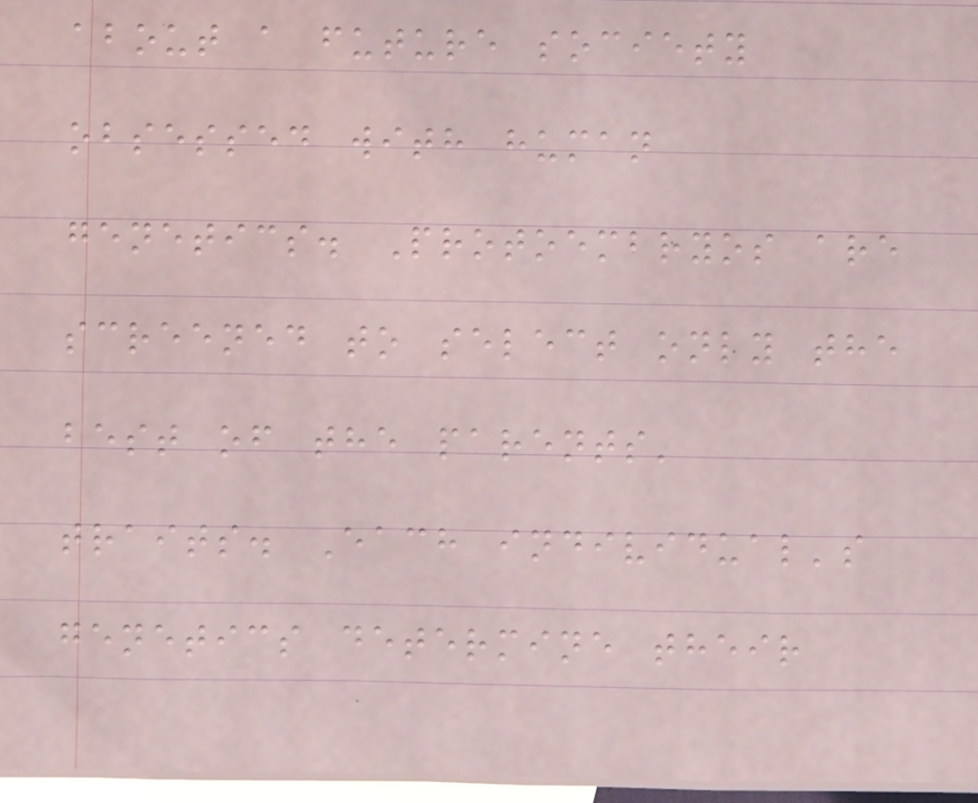about a future society
obsessed with human
genetics. Protoembryos are
screened to select only the
best of the parents'
traits. Each individual's
genetics determine their
